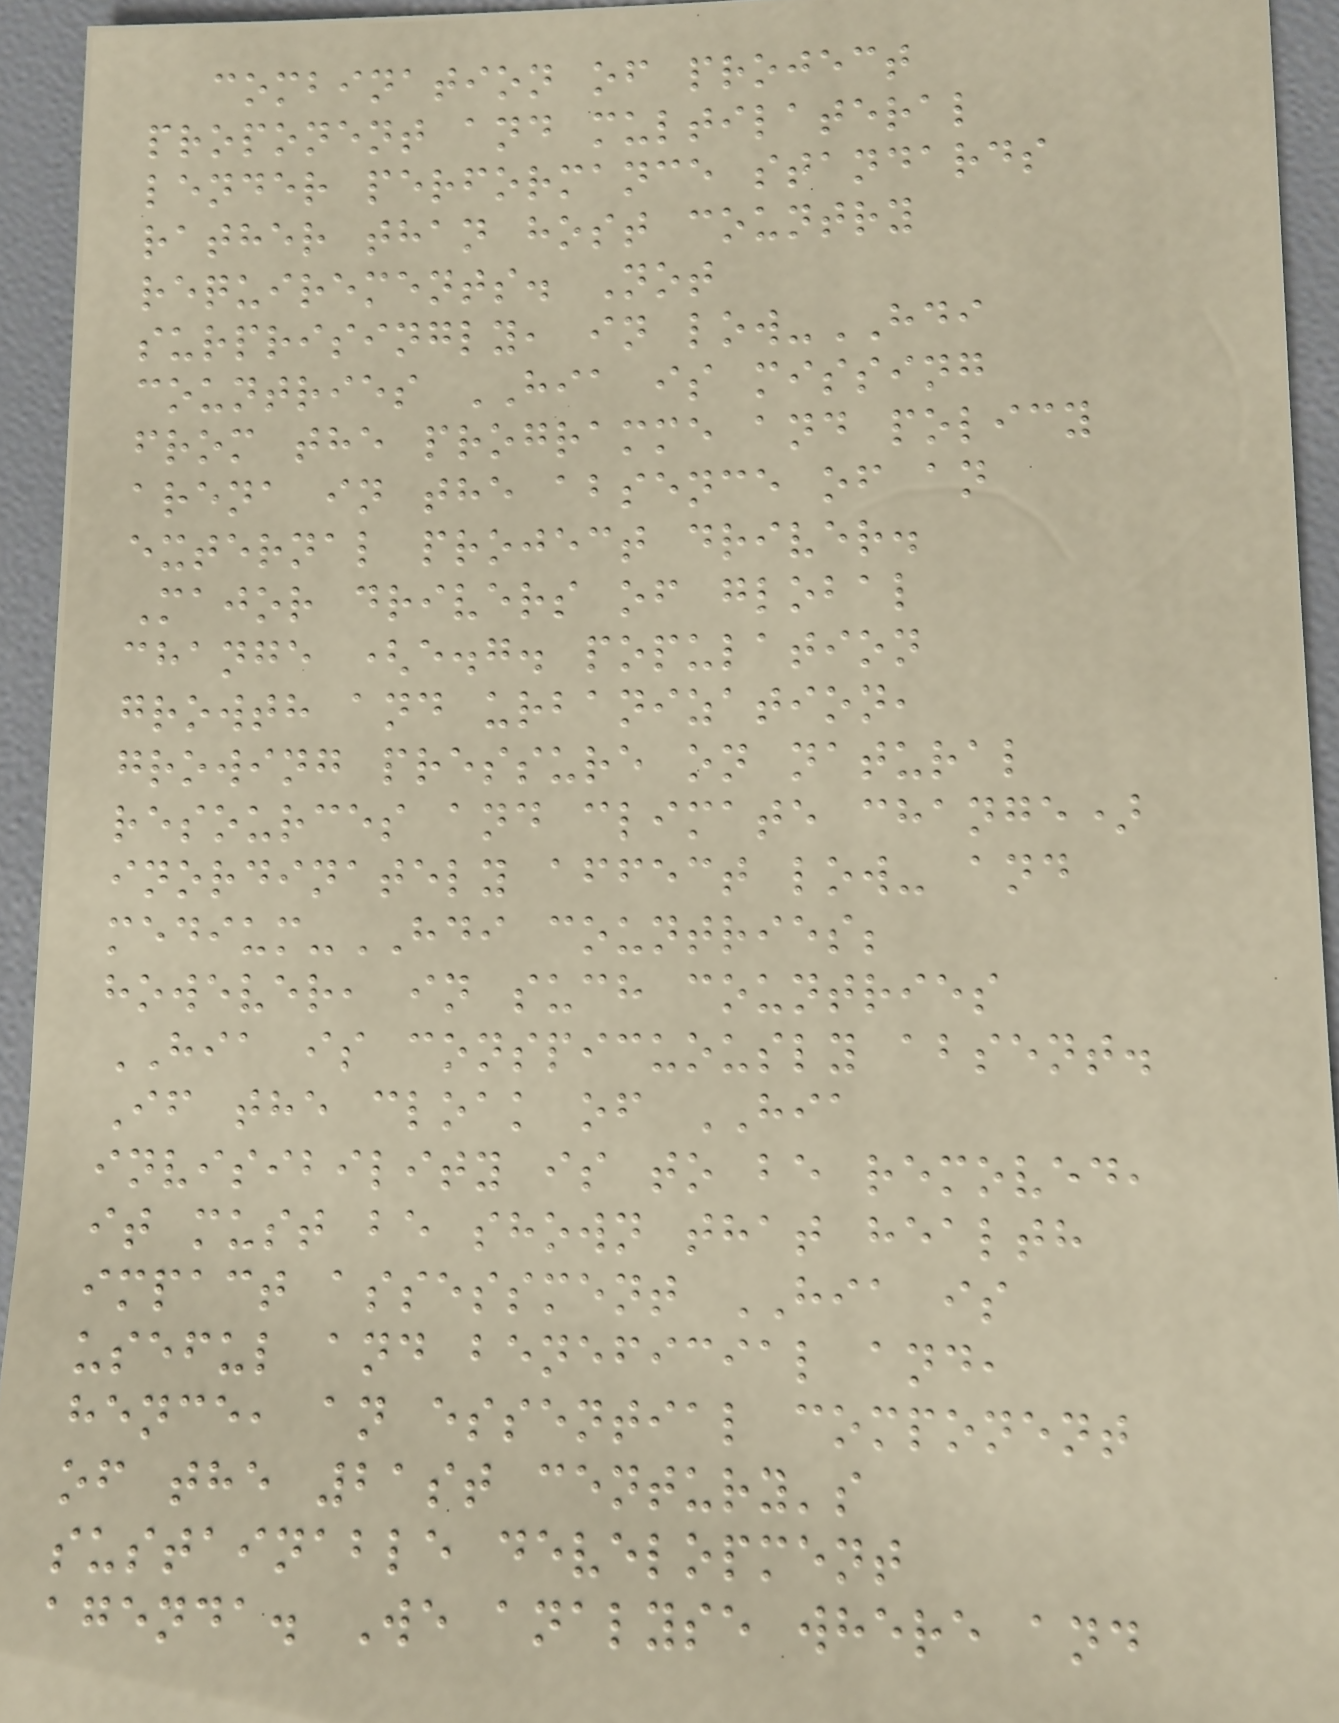combination of project
proponent and multilateral
lender performance standards
rather than host country
requirements. Not
surprisingly, in low-HDI
countries HIA is missing
from the programme and policy
arena in the absence of an
external project driver.
Major drivers of global
change (e.g. population
growth and urbanization,
growing pressure on natural
resources and climate change)
inordinately affect low- and
medium-HDI countries;
however, in such countries
HIA is conspicuously absent.
If the cloak of HIA
invisibility is to be removed,
it must be shown that health
impact assessment HIA is
useful and beneficial and,
hence, an essential component
of the 21st century's
sustainable development
agenda. We analyse where and
